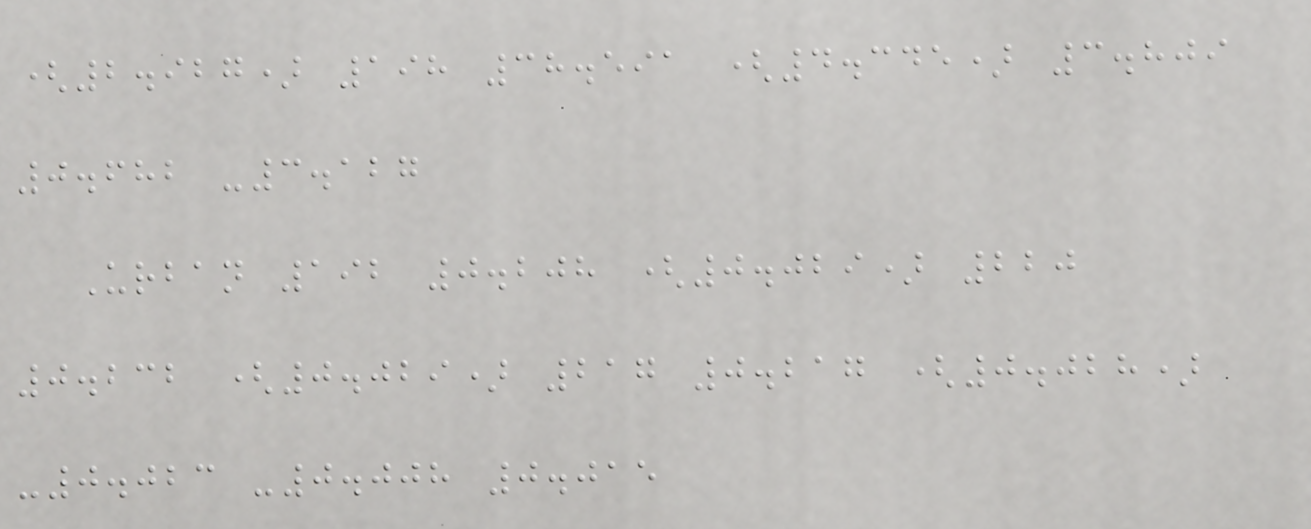(2.927) 198 38.591 (4.345) 3.809
0.682 -3.127
Urban 192 0.208 (0.029) 220
0.232 (0.029) 217 0.217 (0.028)
-0.023 -0.008 0.015
